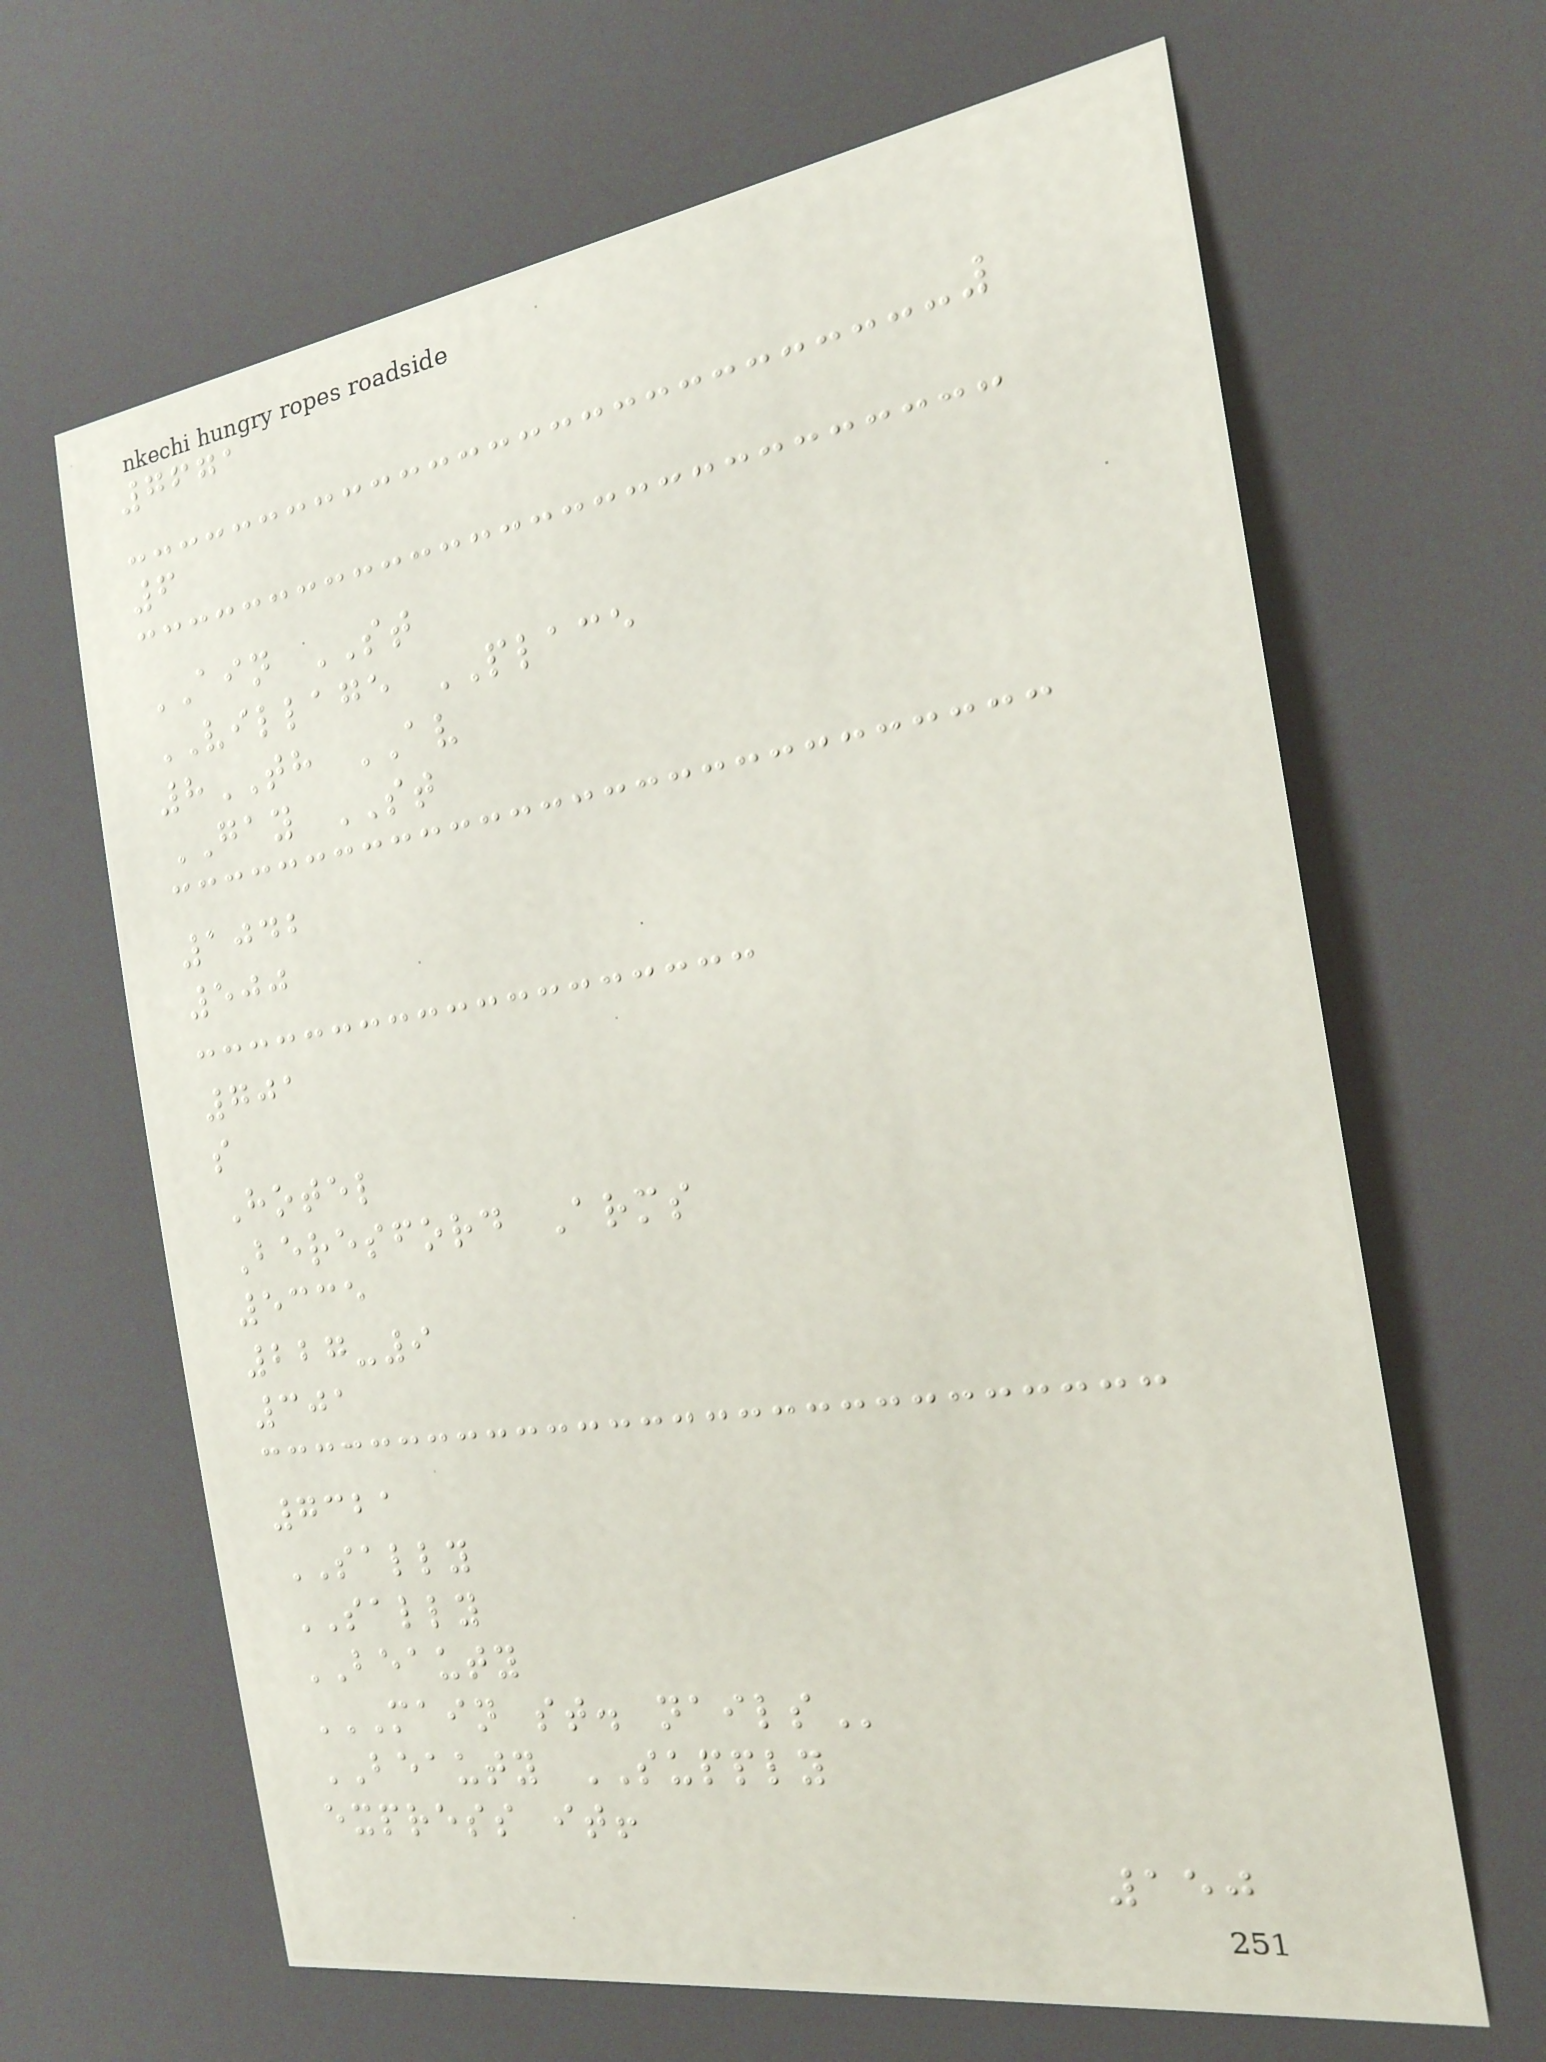7671
6
AIN ST
VILLAGE PLACE
8TH AV
GAY ST
1042
500
701
s
Hotel
Beresford Arms
5335
227-9
301
7321
SALLY
SALLY
BEAUTY
MAIN ST. NAILS
BEAUTY SUPPLY
express it!
150
